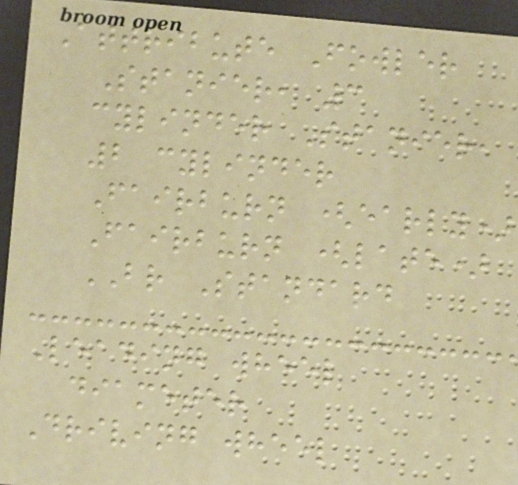Attribute Fowler
Stanier, 3
cylinder Stanier,
2 cylinder
Fairburn (early)
Fairburn (late)
BR Standard
Leading wheel
diameter
Driving wheel
